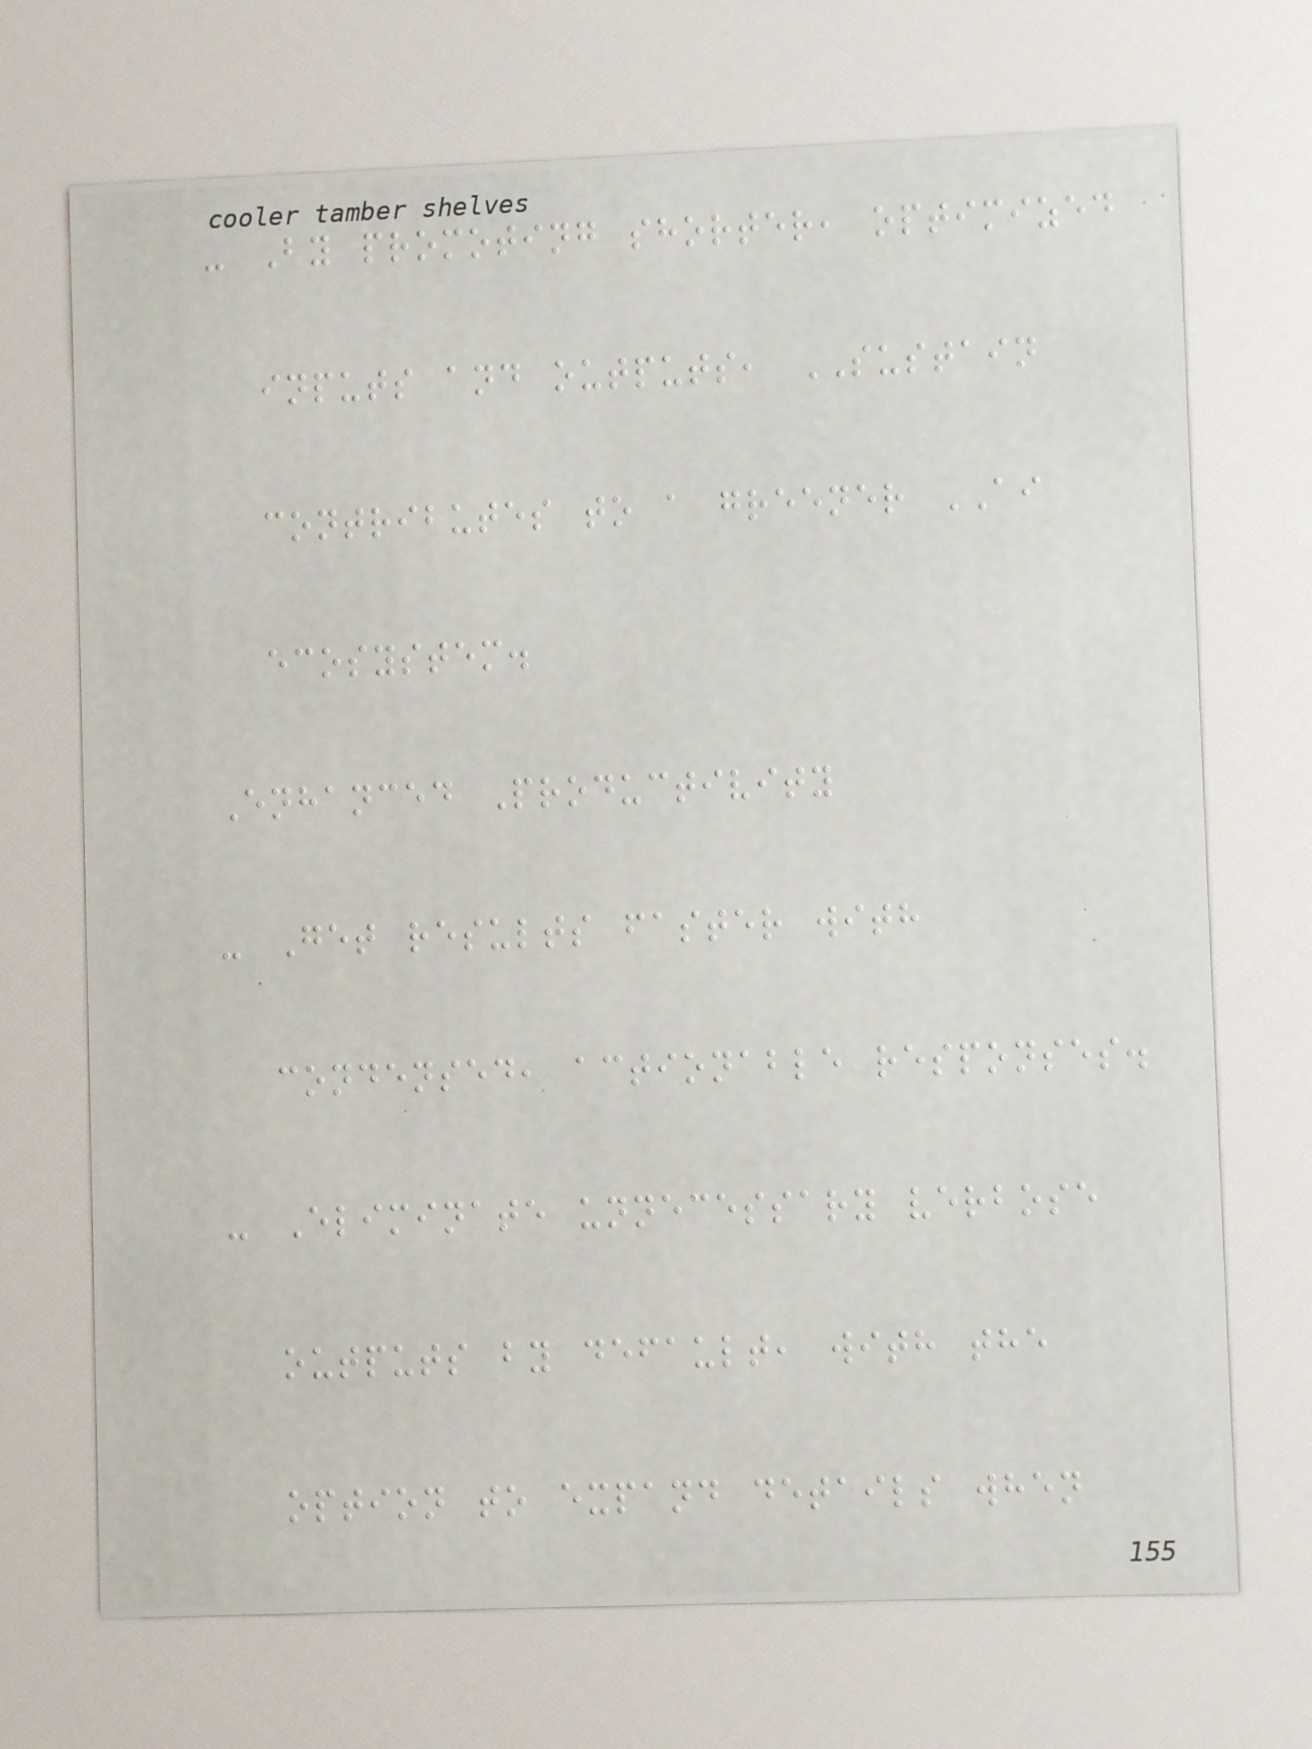- By promoting shorter, optimized
inputs and outputs, SUSTAIN
contributes to a greener AI
ecosystem.
Enhanced Productivity
- Get results faster with
condensed, actionable responses.
- Eliminate unnecessary verbose
outputs by default, with the
option to expand details when
